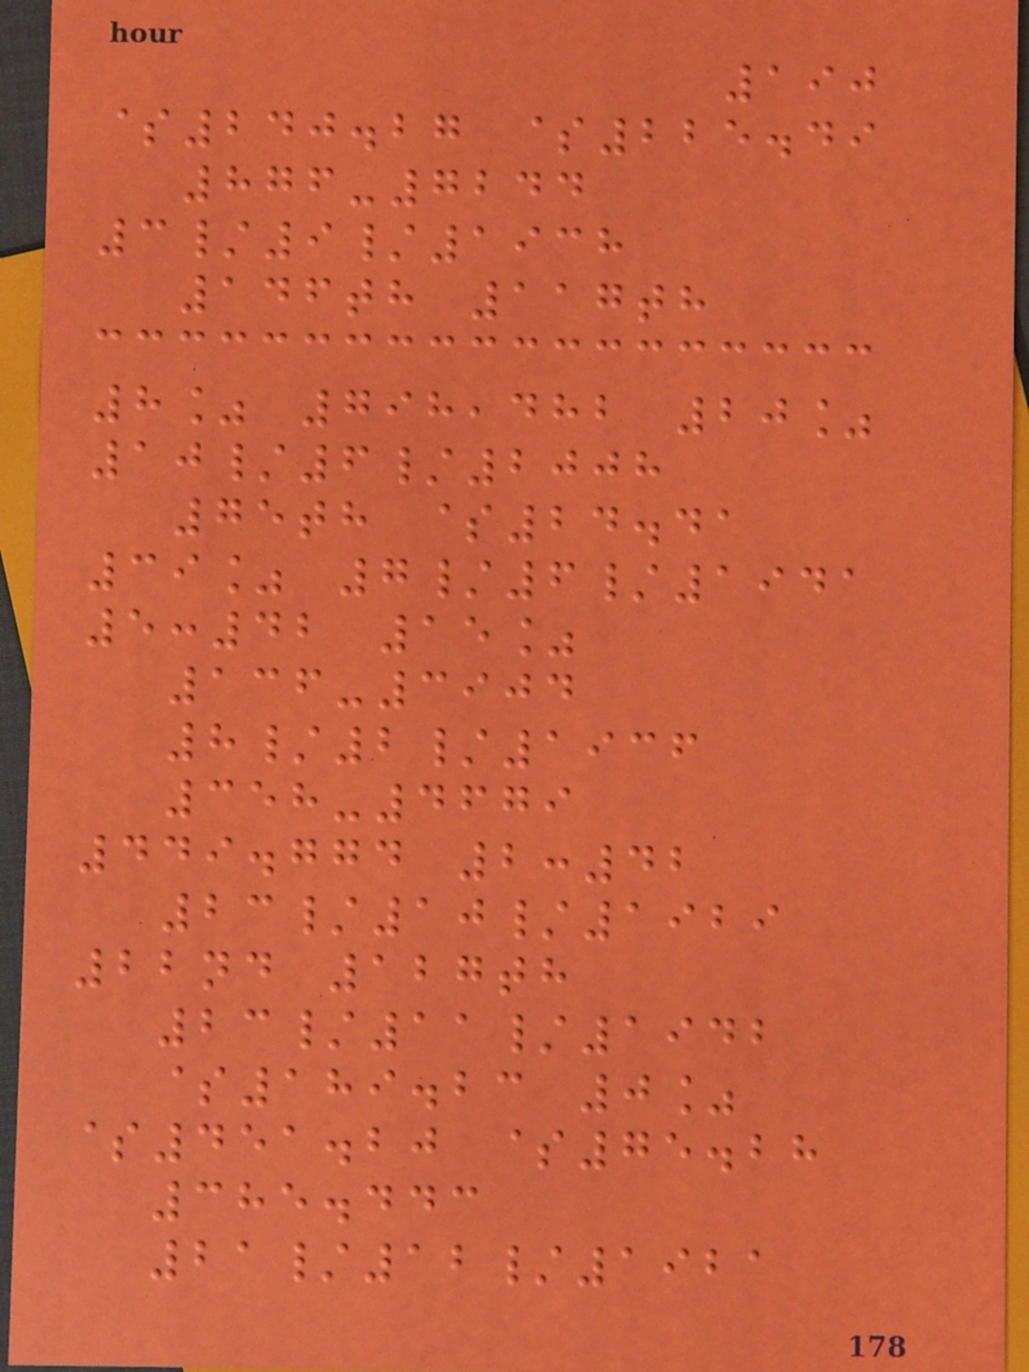190
$240.27 $225.49
876-7244
3/9/1938
146th 117th
8% 798,482 20%
10/6/2008
75th $24.41
39% 7/6/1941
5:42 15%
136-3904
8/2/1936
358-4679
449.774 2:42
23/10/1929
22nd 127th
23/11/1942
$189.23 0%
$451.20 $75.28
385.443
21/12/1921
